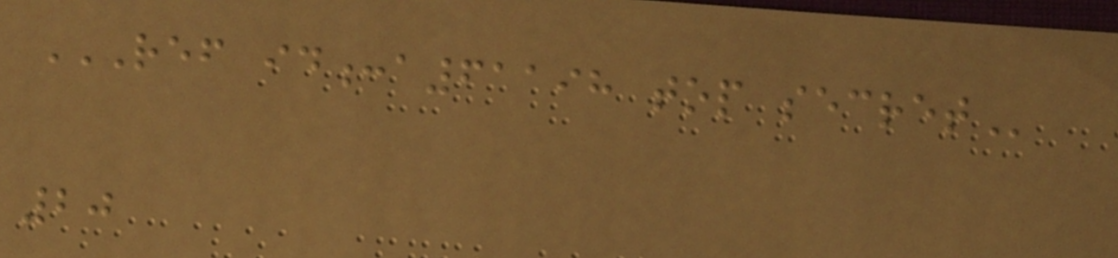REF ID:A61198 TOP SECRET
20
